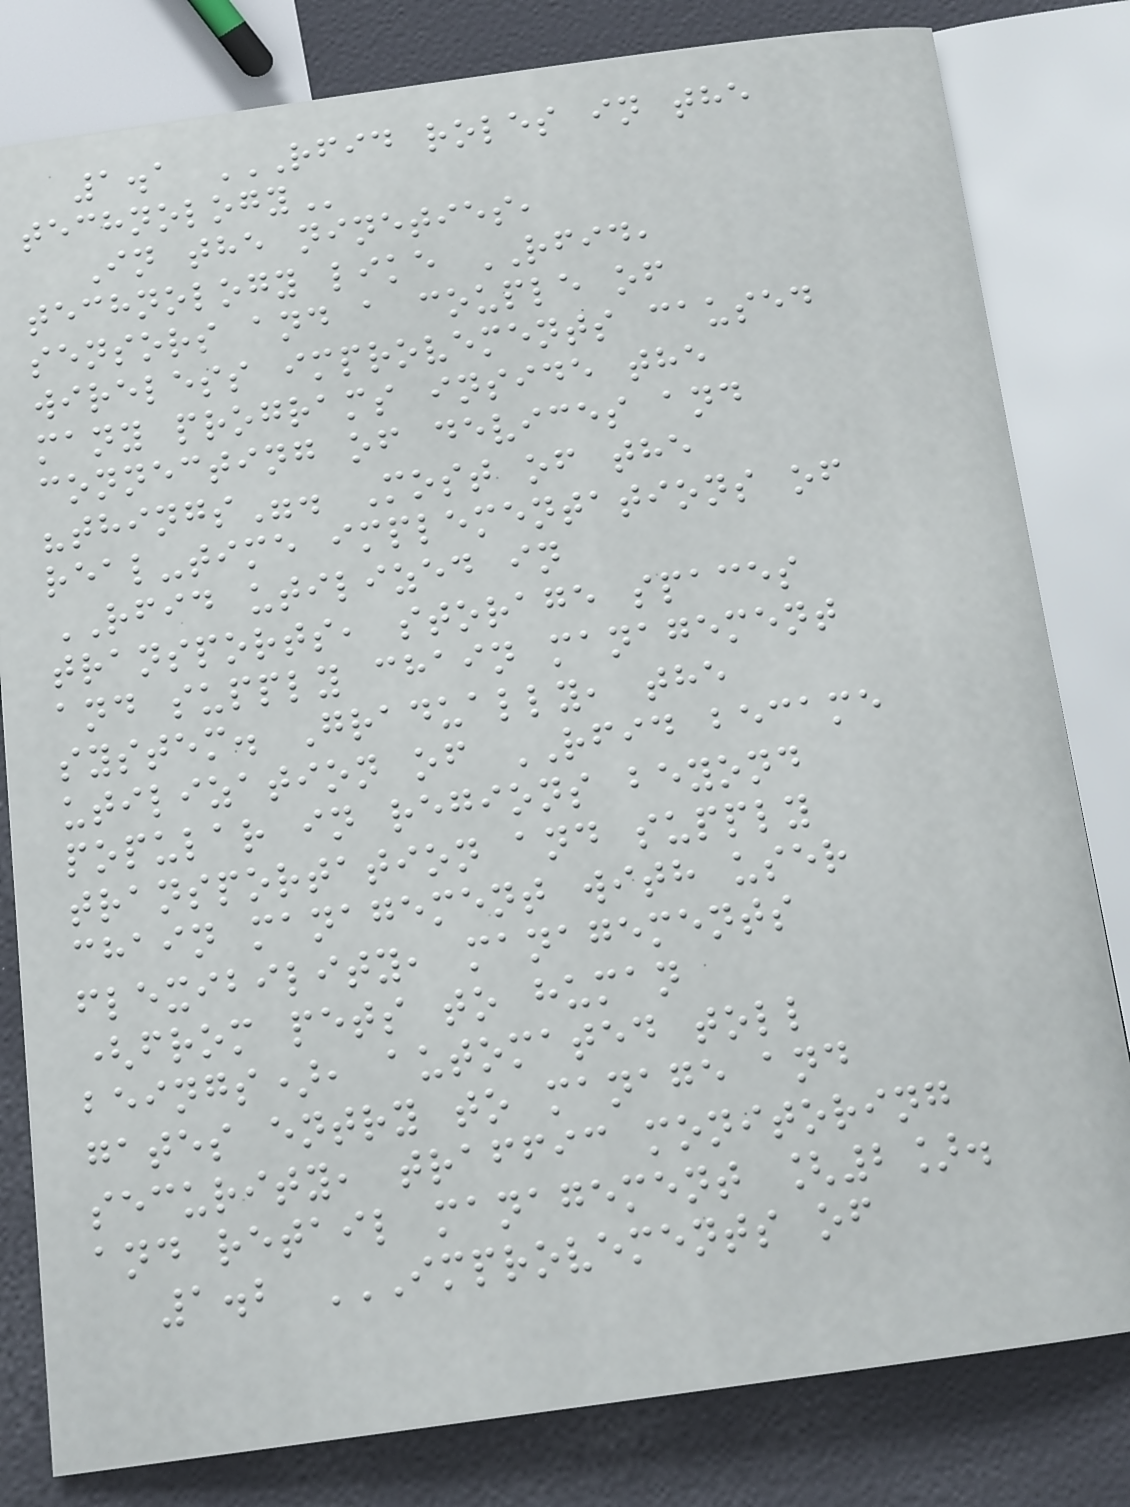1.1 RFID ROLES IN THE
TECHNOLOGY
In the nineties,
technology like RFID,
sensors and a couple of
wireless improvements caused
many programs inside the
connecting of devices and
"things". Most of the
real-time implementations of
RFID utilized in
transports, storage spaces
and supply chain management
system. Gradually, the
utilization of RFID became
popular in regions beyond
transportation and supply
chain management with user
flexibility, managements
(from pets to human
beings), automated toll
gates entry to manage and
security, traffic monitoring
and retail management [2].
1.2 IMPROVEMENTS OF
